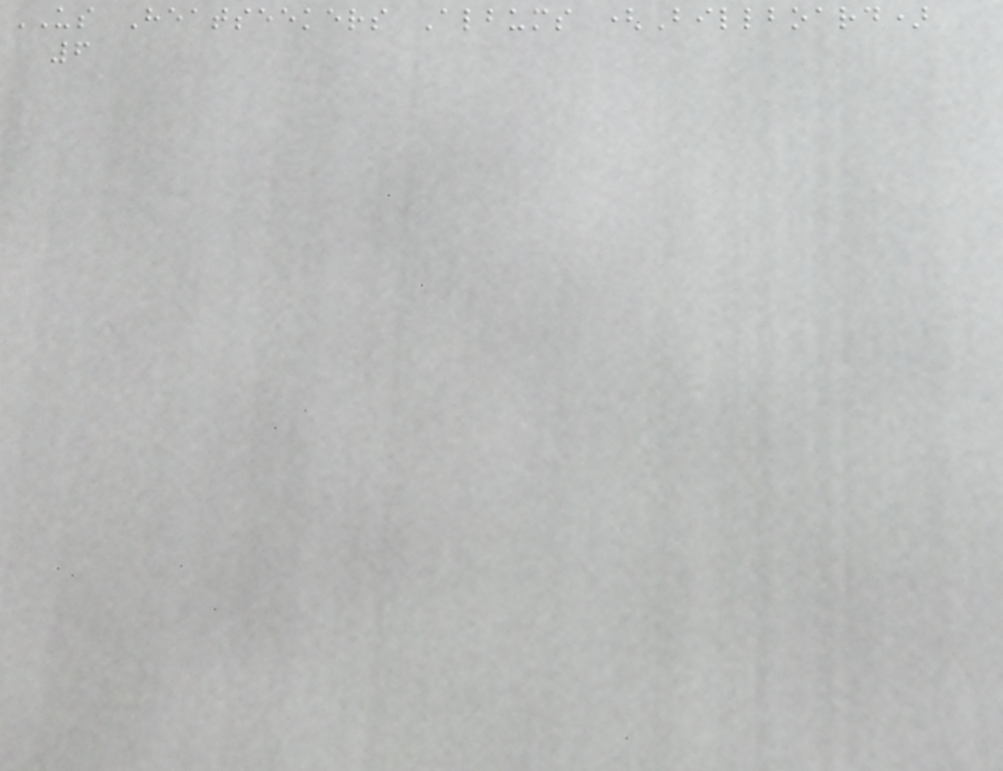US Heatseekers Albums (Billboard)
6
